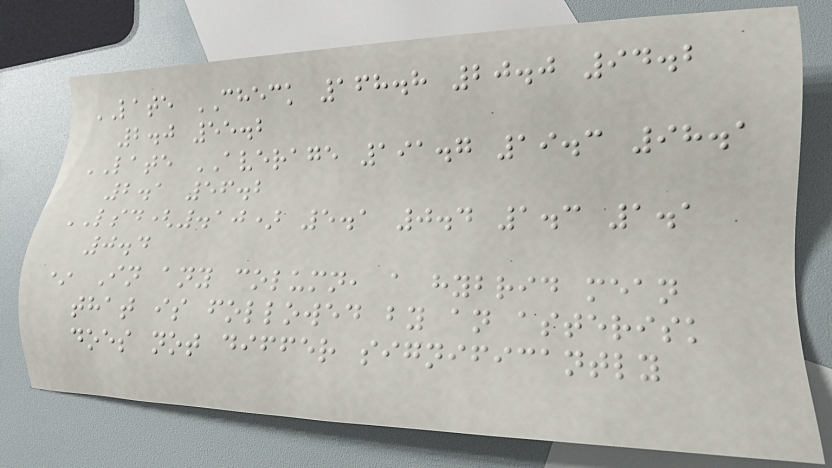LATE CHECK 168.8 20.0 94.2
2.0 55.2
LATE AVERAGE 191.7 19.3 98.1
2.1 56.2
LSD(.10) 5.1 0.4 1.3 1.1
0.4
* In any column, a hybrid mean
that is followed by an asterisk
does not differ significantly
